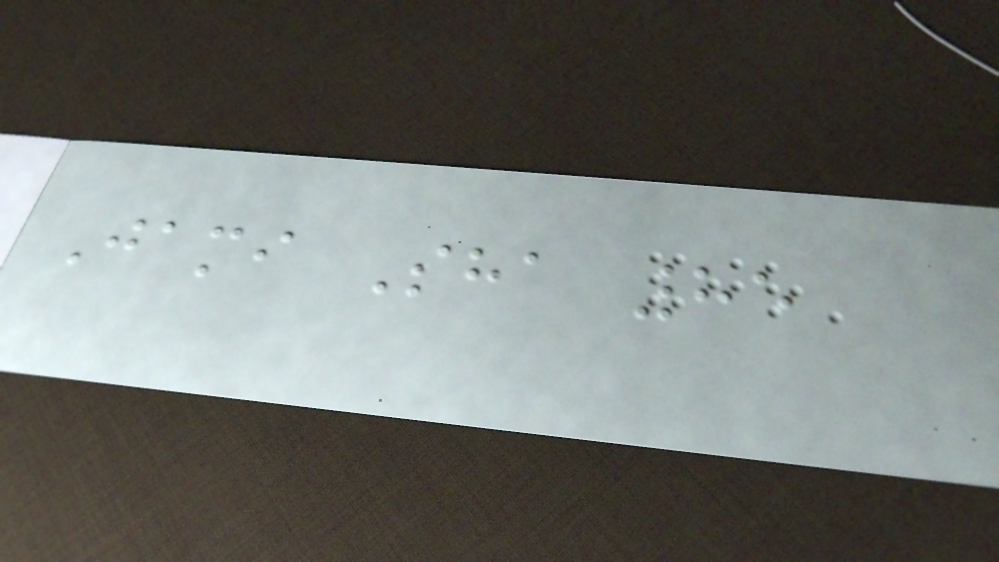Jami Sha 85
